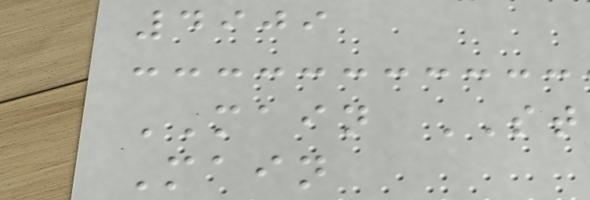4909
MAIN ST
Main
